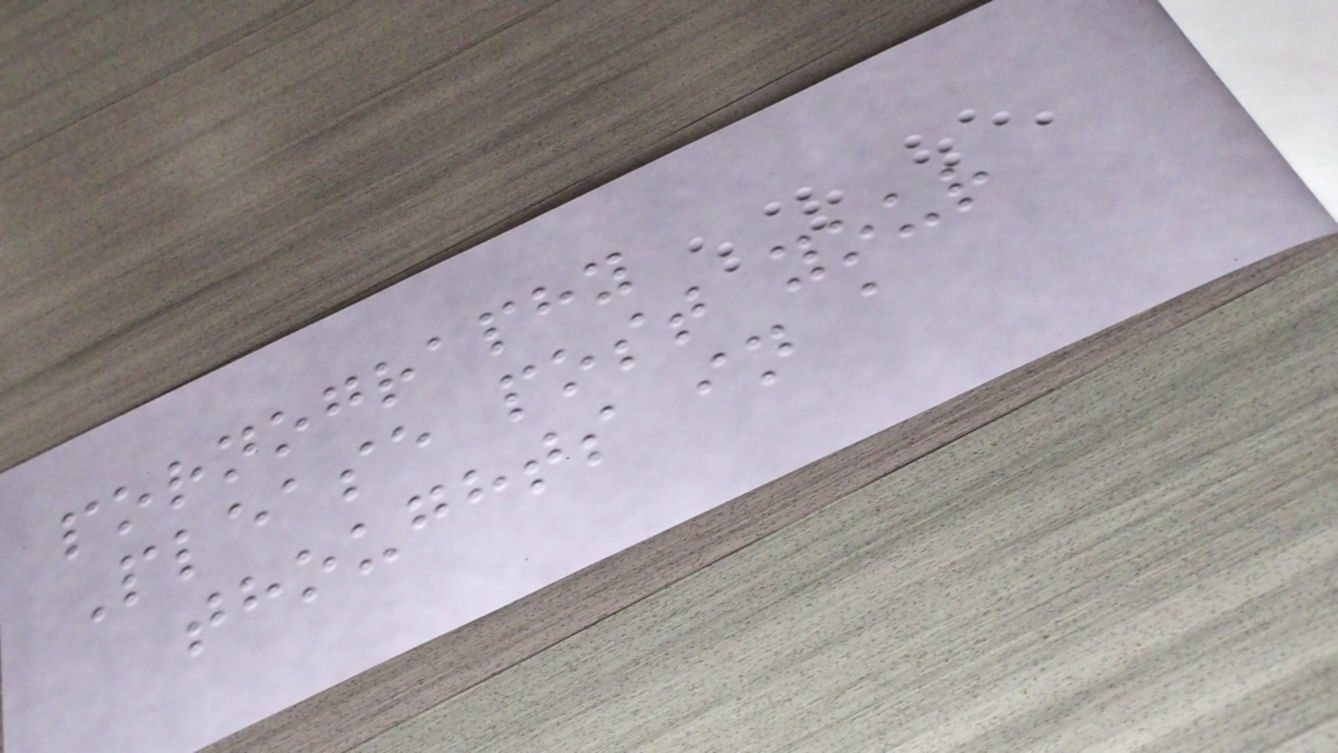pornography
Please post your
thoughts in a
